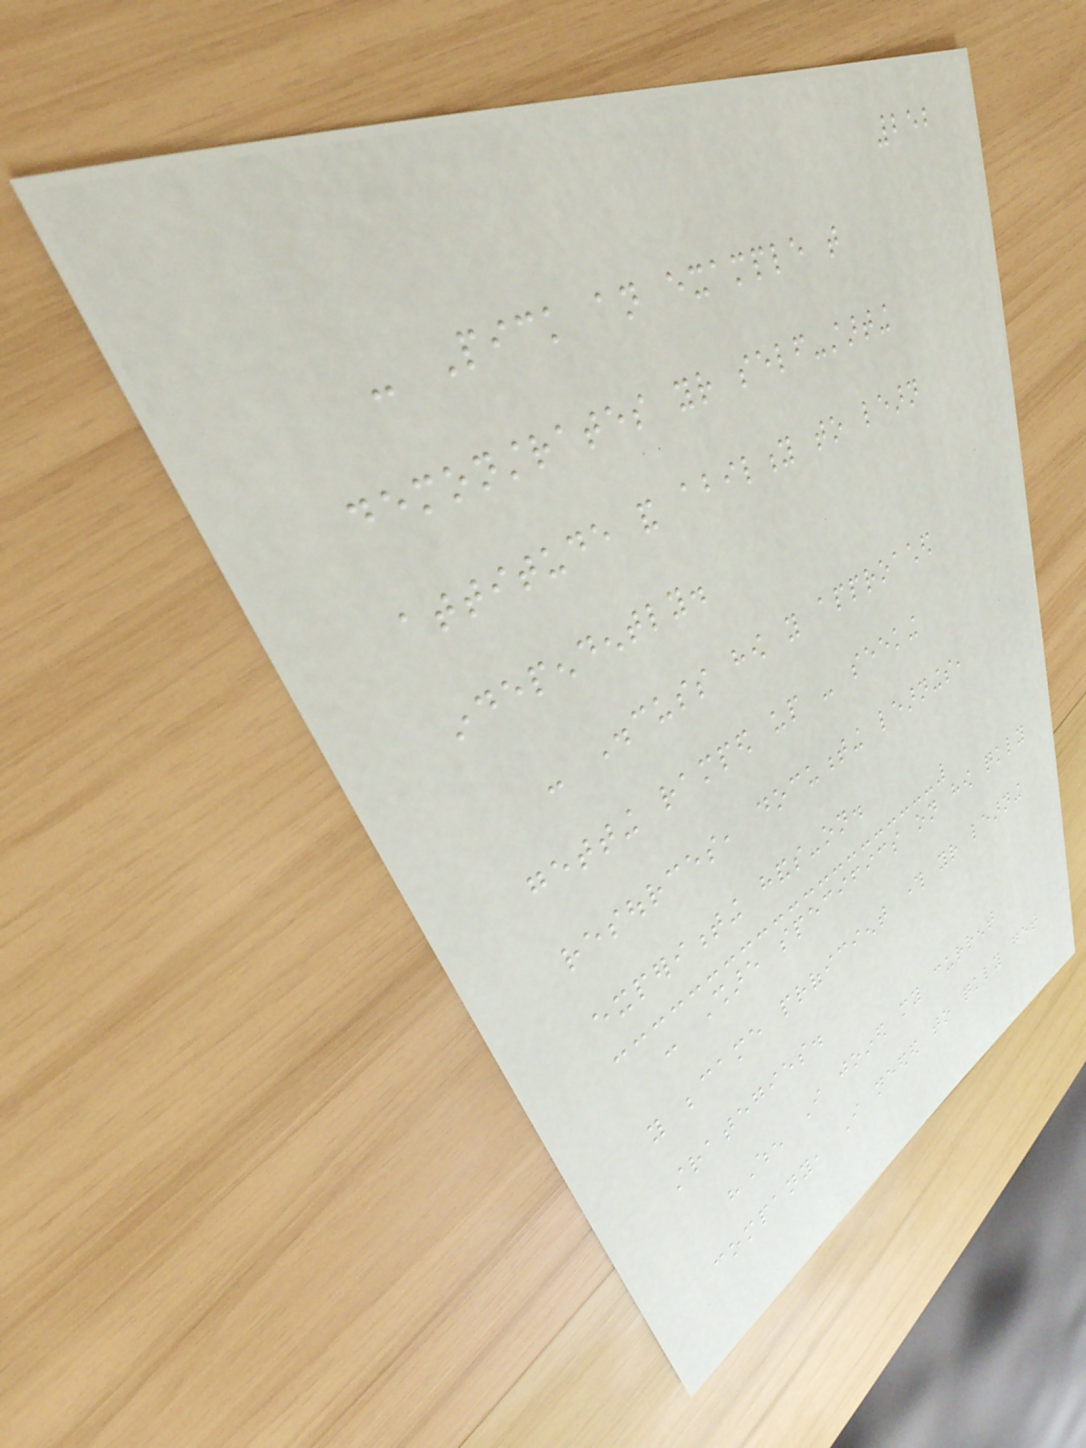252
- Pick an example that
demonstrates your self-starting
attitude and ability to learn
independently.
- Discuss how you approached
getting ramped up - seeking
resources, documenting learnings,
experimenting hands-on.
- Share specifics on how quickly
you became proficient through your learning
strategies.
"When I joined my current
company, I needed to quickly get
